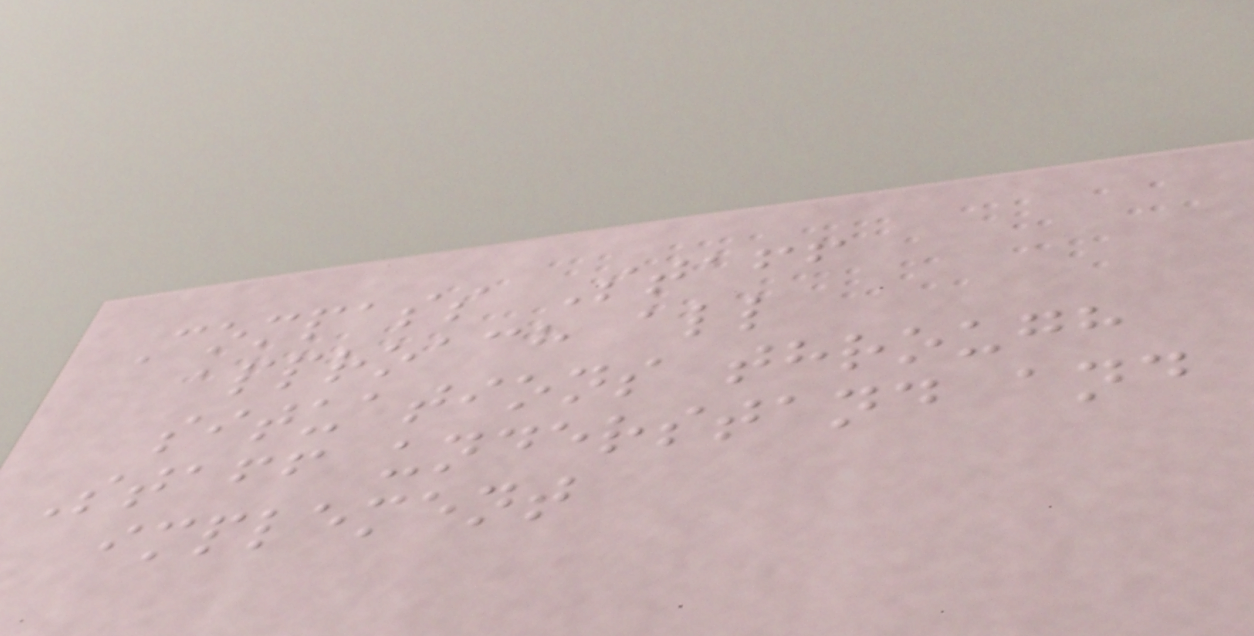Compass Staff
approach all
situations through
Staff understand and
implement
